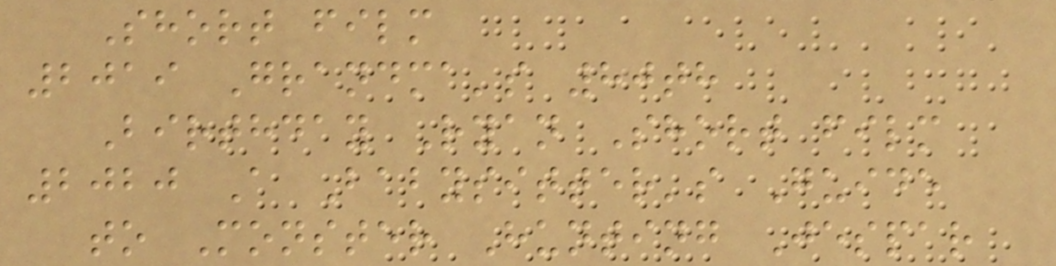Short film
2019 Grandma's 80th
Birthday Ryan Short film
2020 A Babysitter's Guide
to Monster Hunting Jespar
